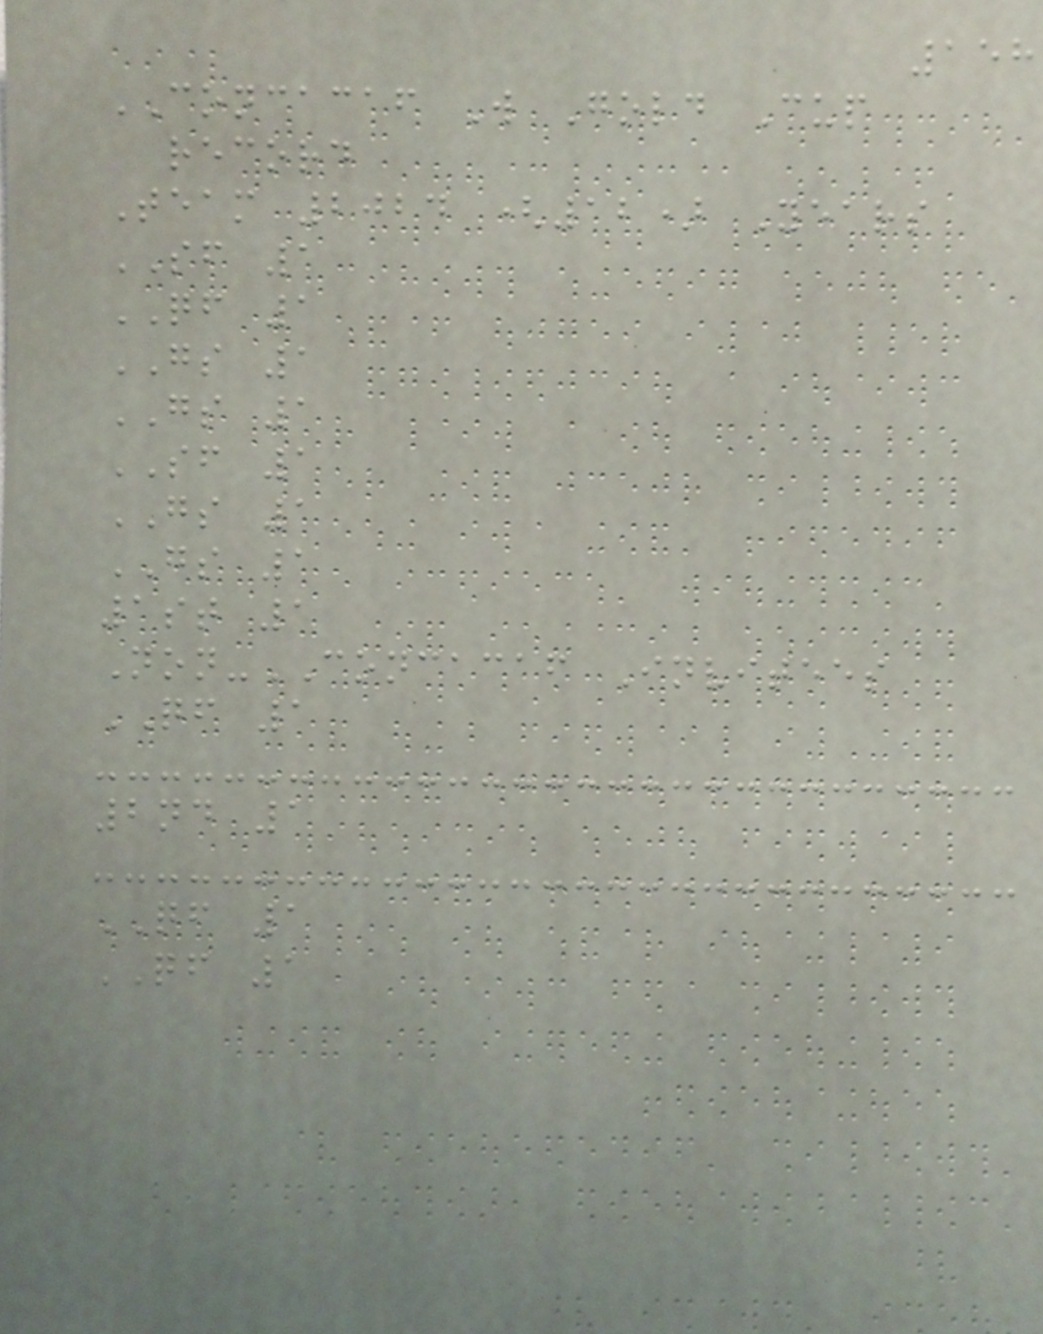158
CONCACAF W Gold Cup
record
Team 2024 (12) Years
SF 1
QF 1
GS 1
GS 1
SF 1
GS 1
GS 1
1st 1
Non-CONCACAF Invitees
QF 1
2nd 1
QF 1
QF 1
